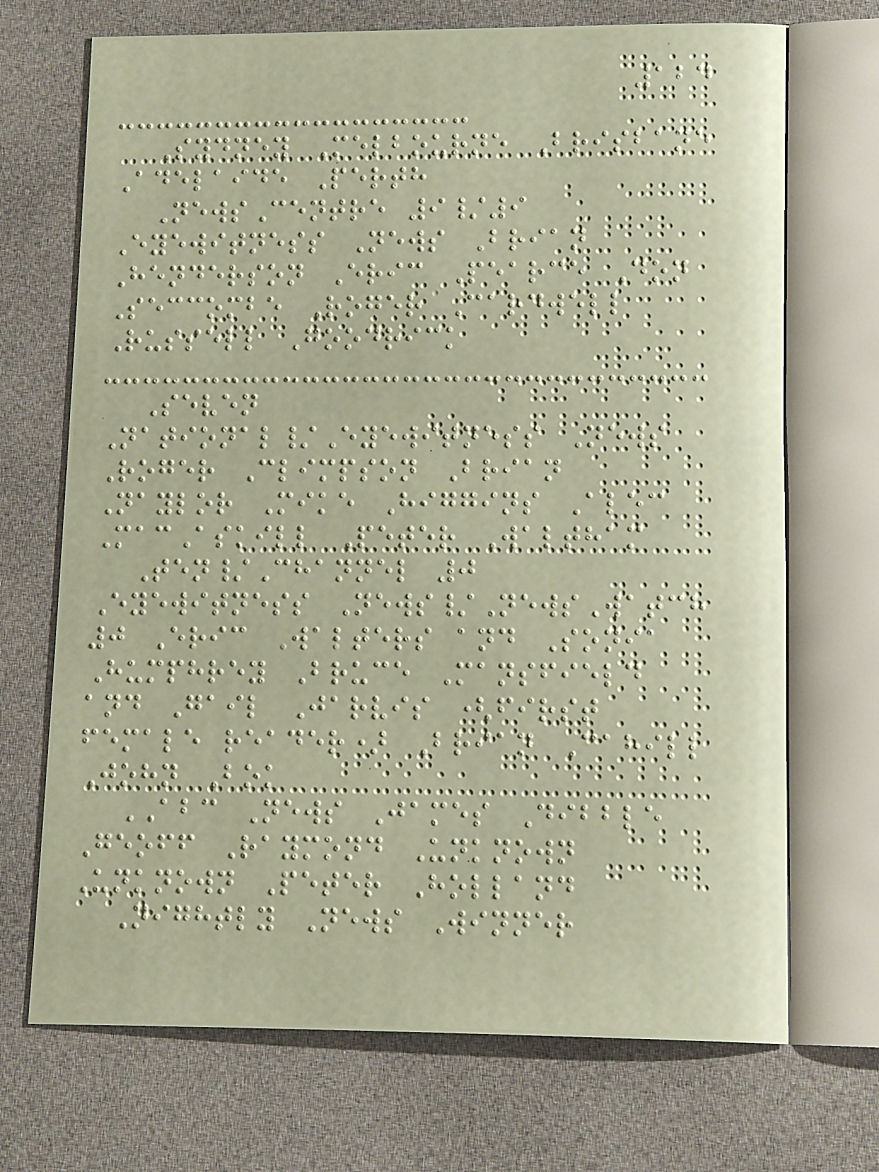124
Sydney Melbourne Brisbane
Adelaide Perth
NewsCentre 9/9
Eyewitness News Brian
Henderson Eric Pearce Don
Seccombe Roger Cardwell
Russell Goodrick
Seven
National/Eyewitness News
Roger Climpson Brian
Naylor Mike Higgins Alec
MacAskill Peter Waltham
Ten/Channel 0
Eyewitness News/NewsWatch
0 Eric Walters and Sonia
Humphrey Bruce Mansfield
and Gail Jarvis (first
female reader) Brian Cahill
John Bok
ABC News James Dibble
Geoff Raymond Unknown
Unknown Peter Holland
Nightly News Winner
